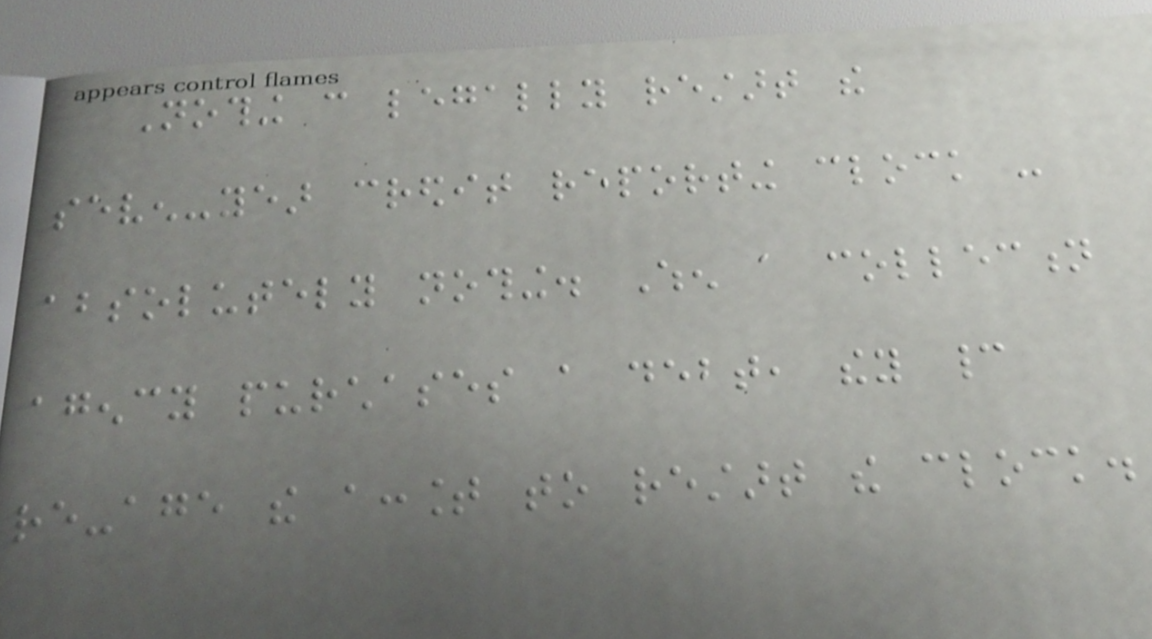Nothing can legally restart the
seven-year credit reporting clock -
absolutely nothing. When a collection
agency purchases a debt, they cannot
re-age the account to restart the clock.
